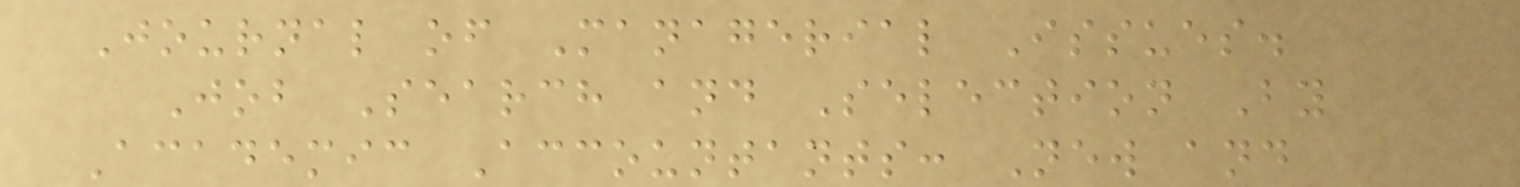Journal of Managerial Issues.
Job Search and Selection By
Academic Accountants: New and
